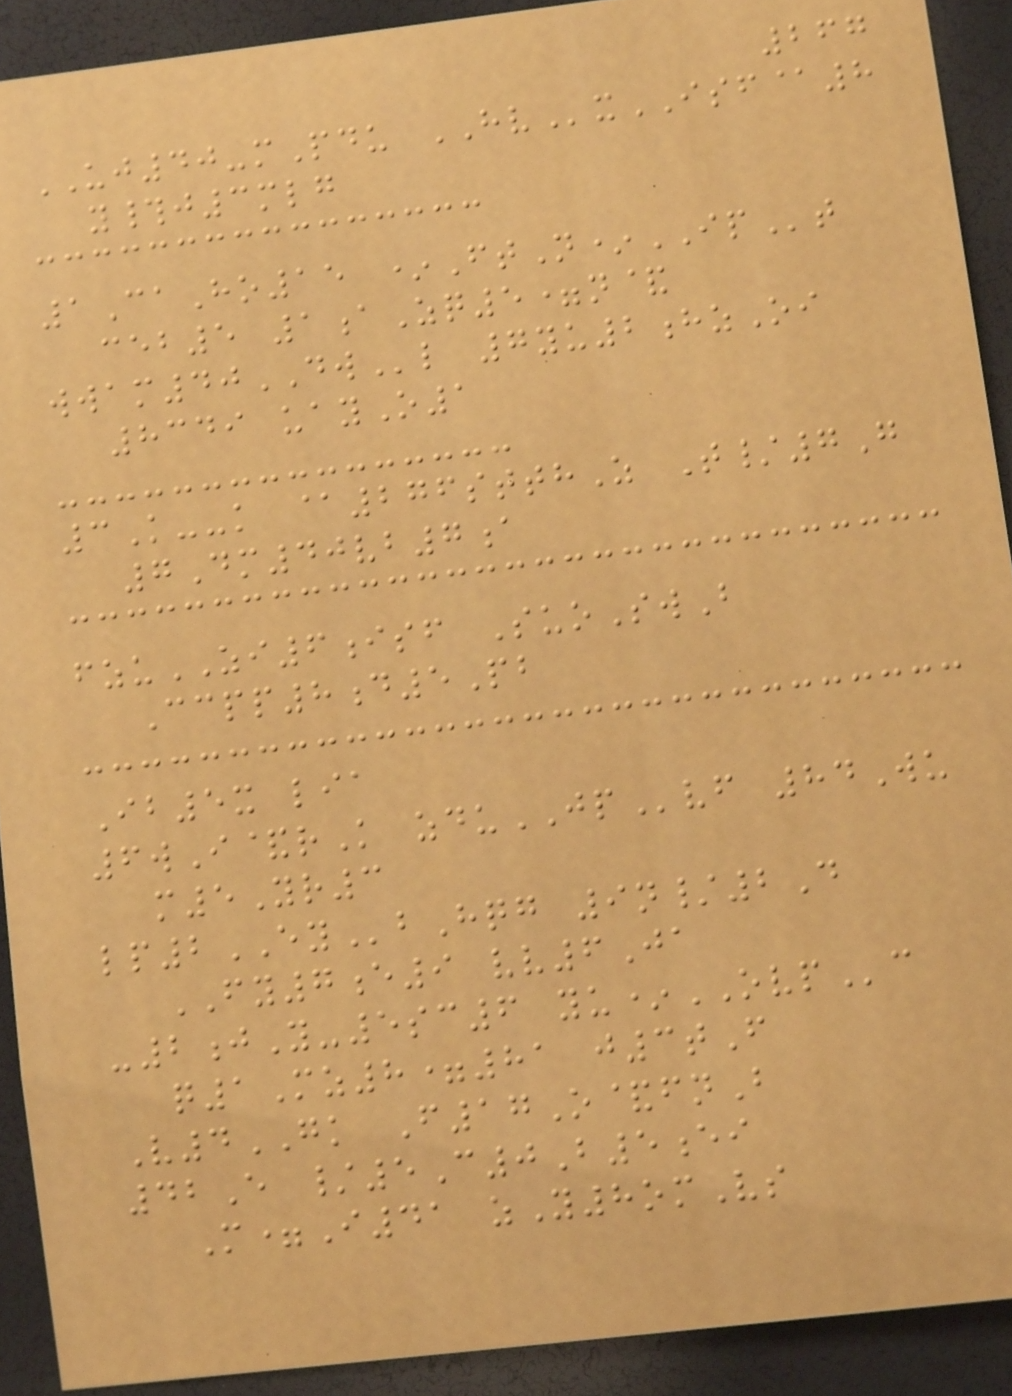267
UJ40-mPdu HVxISF@8
y#j3mlg
1CaHo15 *FtN*IPt
ceb5 1aZq5=n&
wwam40DWl 7yu2hzOi
8349 uayO1
3K--k @276stthZ T/7G
7Dm40vb7a
fzuZI6isf SuoSwB
Ccpp8d5Pb
Ib5x lia
6wI&rK zduJPvf 84Wu
m5Yr3
lp2EYbHqg 9n/2D
FY7e9 vv6Ja
-2jY-5sc6 yu*OVPc
q1Mz8=81 j3tF
V4GK F17O&fnB
42E /5C0B5ei
M=I41 zY8omVs
